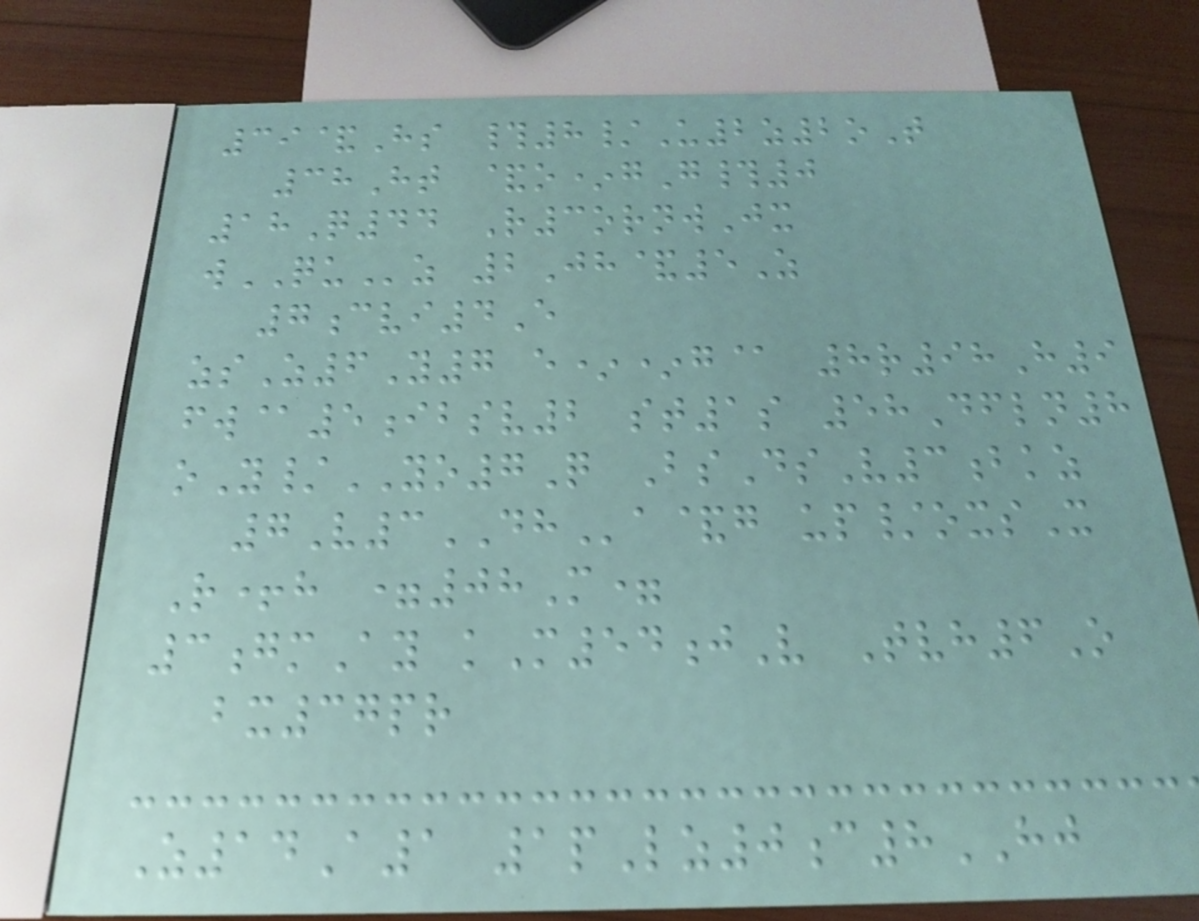39&Hs #8/U2z2oT
38Ht &o*gG#0
18Q44 R3ornwJx
wQUz 2Jh&5Z
7cvi4E
zsZ6Y7 e**g@ 8r98H9
fw@5ibsv2 st1s 58Dfln8
oY/YO7Q BsDsV3bkz
7V3DHa&g up/oxsX
R+h =08M=
3gmAy kM54jV Tvh6O
bx37pr
Z14A1 1pLz0c8HJ
